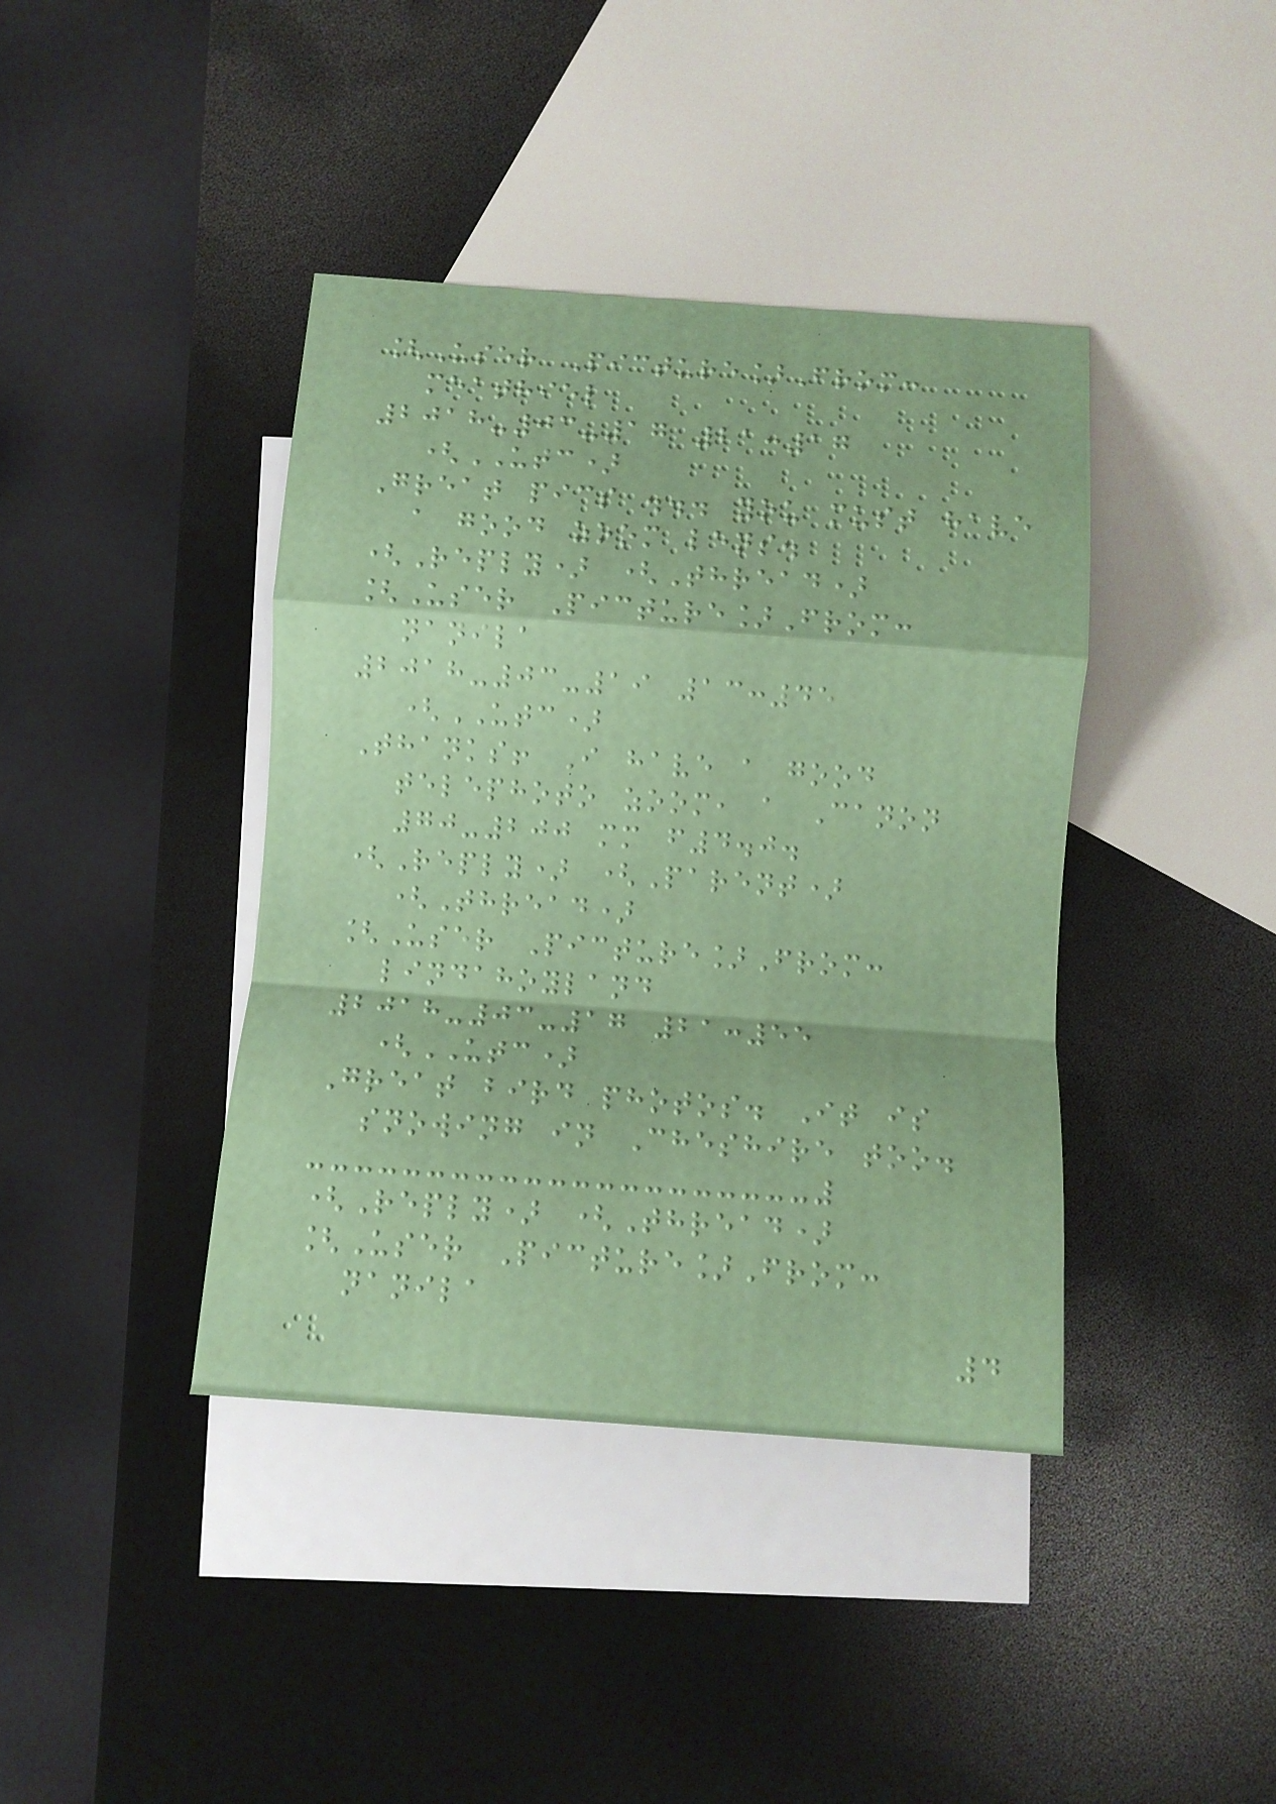[User Picture]From:
meathiel
2018-03-17 21:17
(UTC)
Great pics ... you must have
a good zoom lens.
(Reply) (Thread)
[User Picture]From:
nanila
2018-03-19 13:45
(UTC)
Thanks! I have a good
telephoto zoom, a Canon
70-200 mm f4.0.
(Reply) (Parent)
(Thread)
[User Picture]From:
lindahoyland
2018-03-17 21:55
(UTC)
Great bird photos. It is
snowing in Cheshire too.
(Reply) (Thread)
[User Picture]From:
nanila
4
